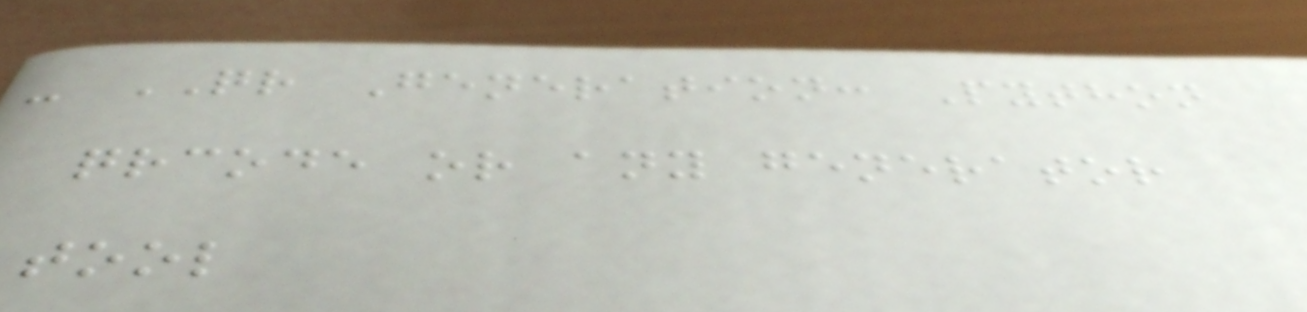- QR Generation: Python
qrcode or any generator
tool
